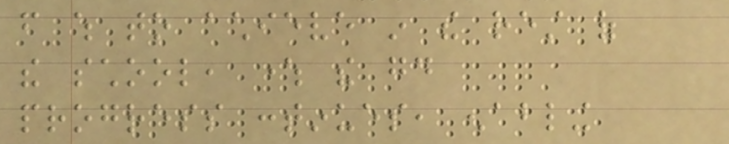from which to achieve in the rest of
the school, where the good
progress continues, enabling
